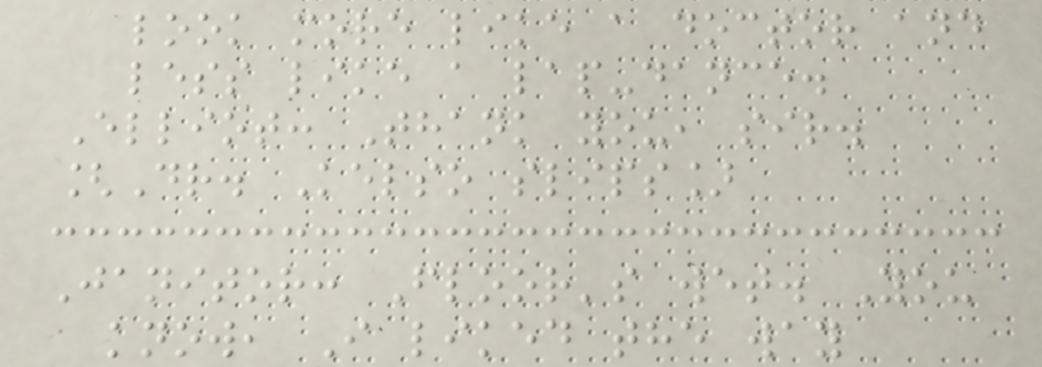look more like a doctor and
less like a lap-dance.
Elliot: Thank you, sir.
[Dr. Kelso slips]
Janitor: Floor's wet. You
know, I liked the way
